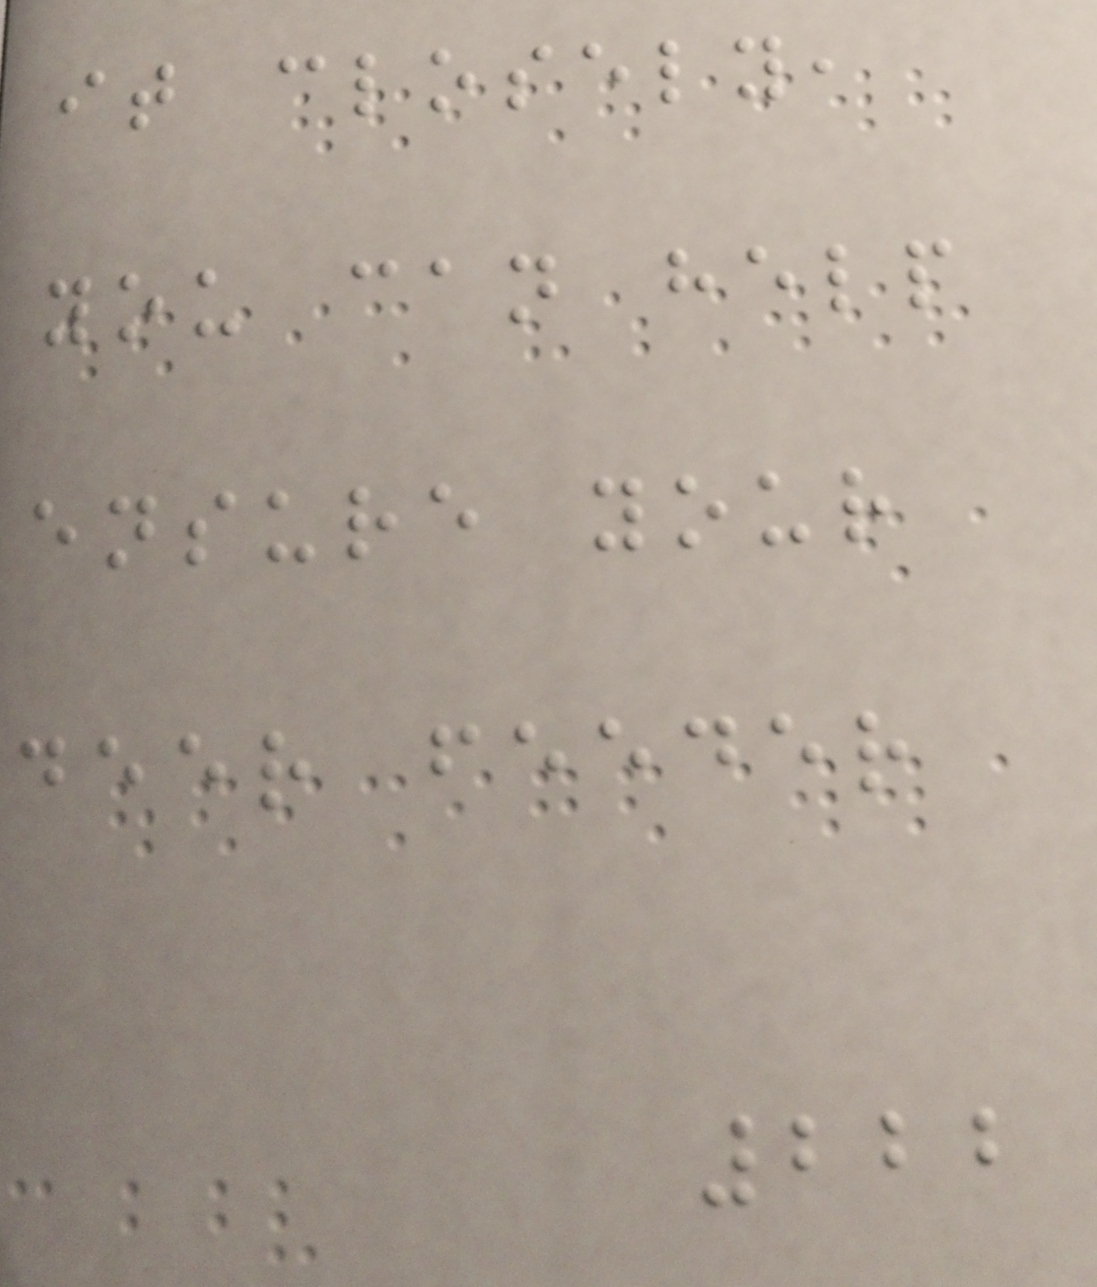it closely,
you can help
ensure your
deer feeder
222
